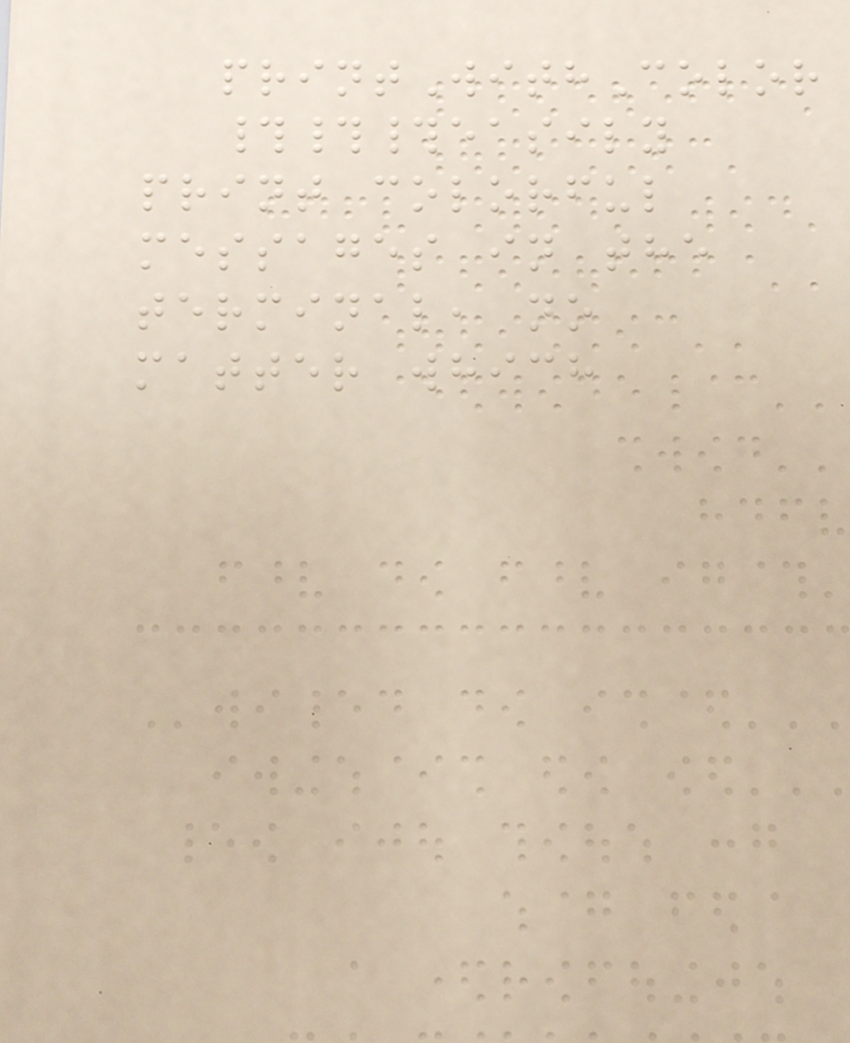printWithColor
###easily
print colorful
messages in the
terminal, no
matter which
